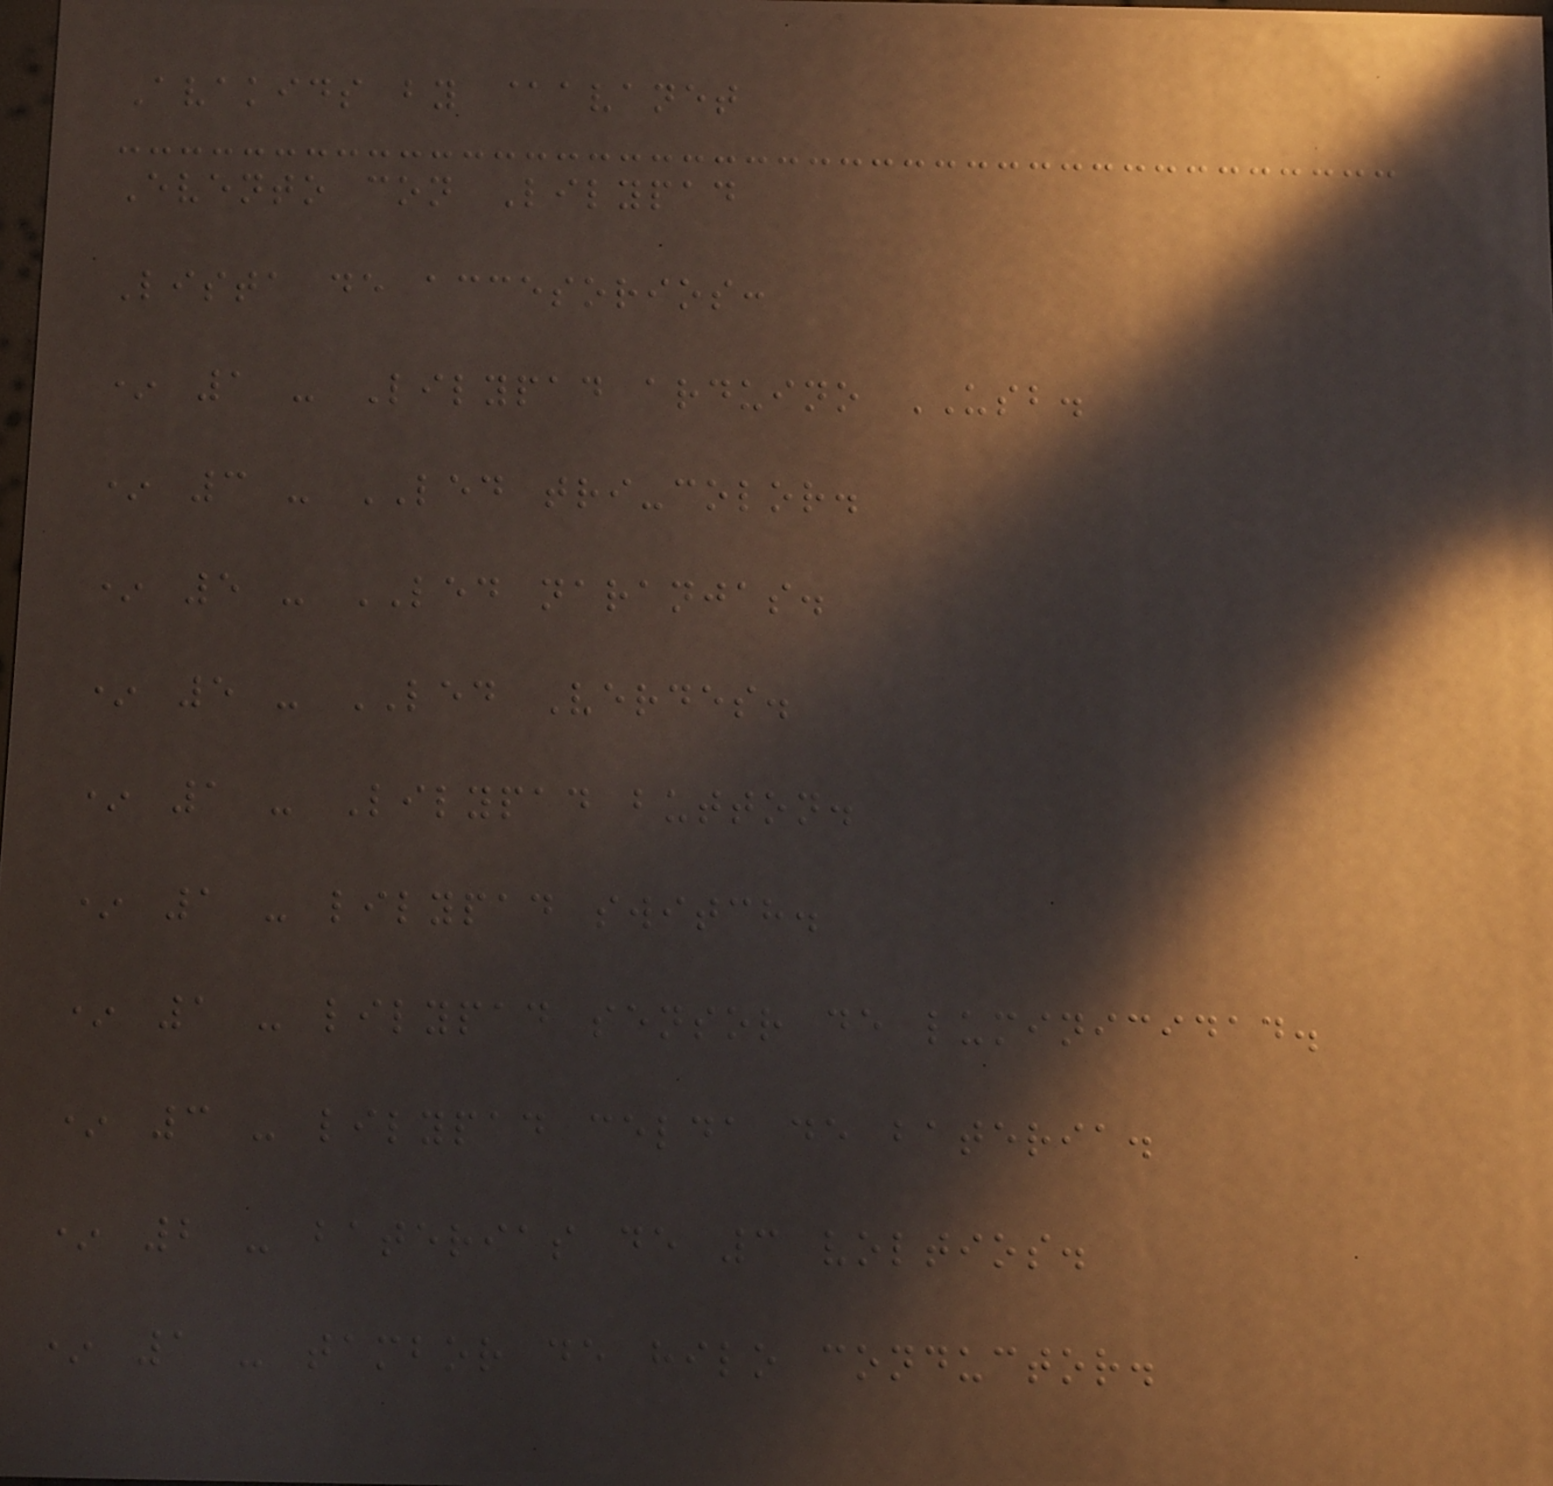Avakids by @avanet
Evento con Lilypad
Lista de accesorios:
* 1 - Lilypad arduino USB.
* 3 - LED tri-color.
* 5 - LED naranjas.
* 5 - LED Verdes.
* 1 - Lilypad button.
* 1 - lilypad switch.
* 1 - lilypad sensor de luminicidad.
* 3 - lilypad celda de bateria.
* 2 - baterias de 3 voltios.
* 1 - tambor de hilo conductor.
